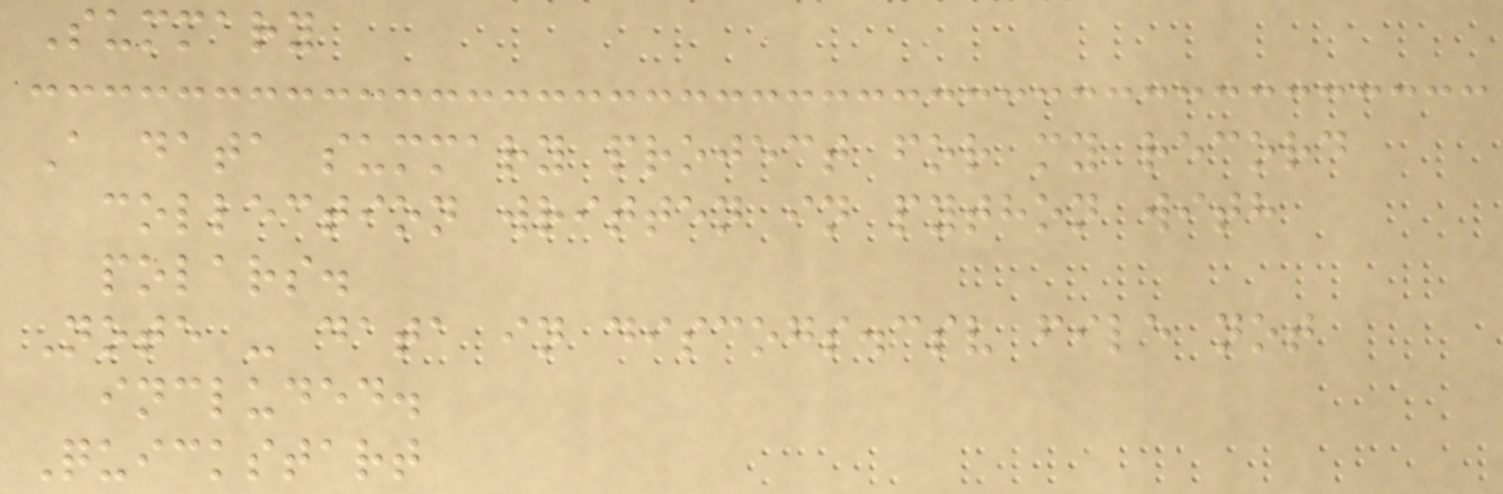Summary
A data summary project for my record
collection written in python with
polars.
Note - data in discogs.csv file not
included.
Quickstart
